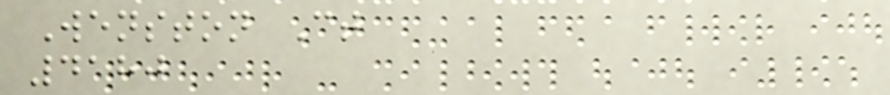Wenston Ct
4180
